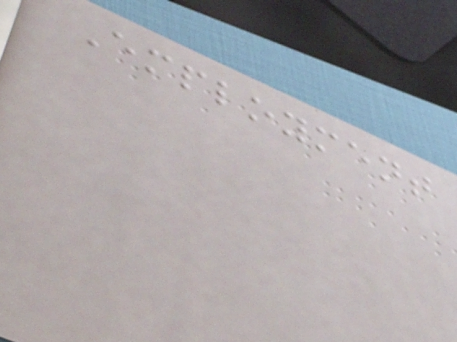Employment
